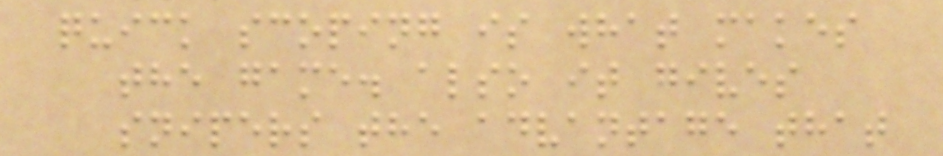quick scoping is what makes
the game. also it gives
snipers the advantage that
